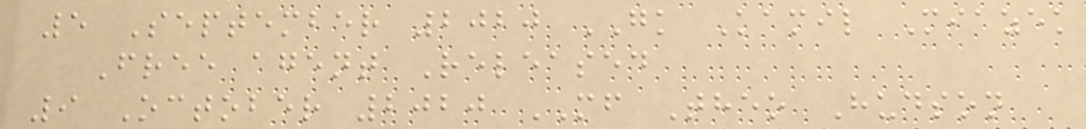5 September 2020 GK Kamil Miazek
Free agent Released
9 October 2020 MF Theo Hudson
